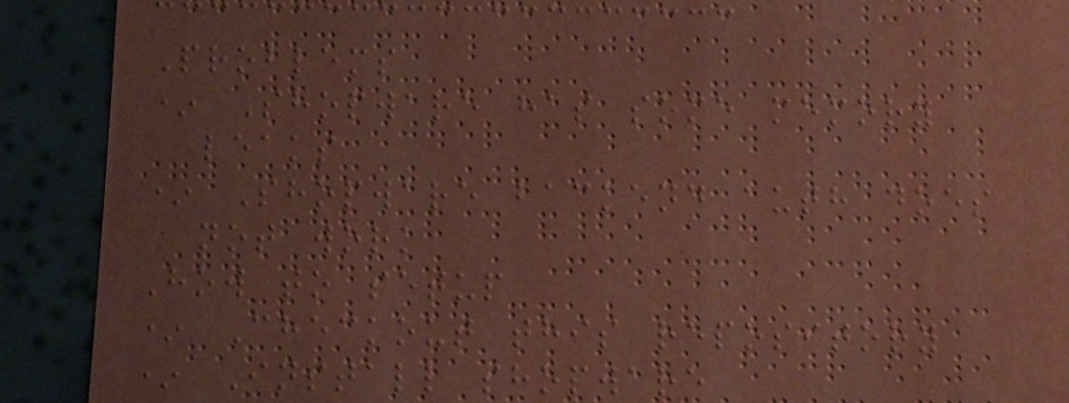Problems
* Shopware has some memory
leaks
* Shopware backend auth does
not work
How to setup
* Checkout this repository
* Install shopware
